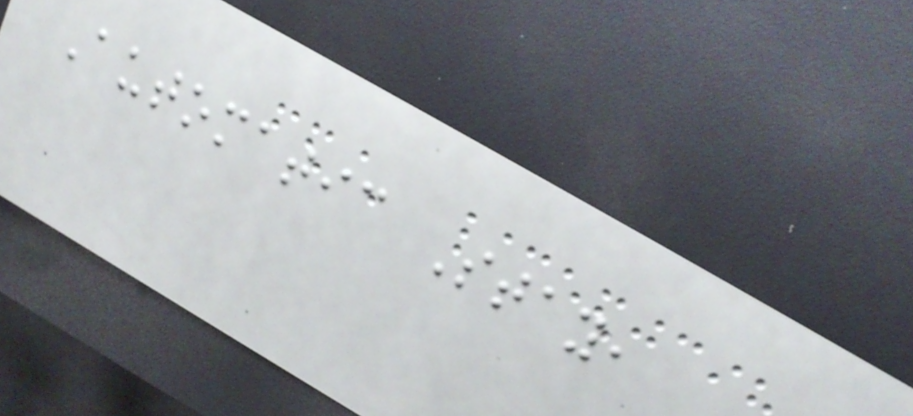Automatic Stay,
